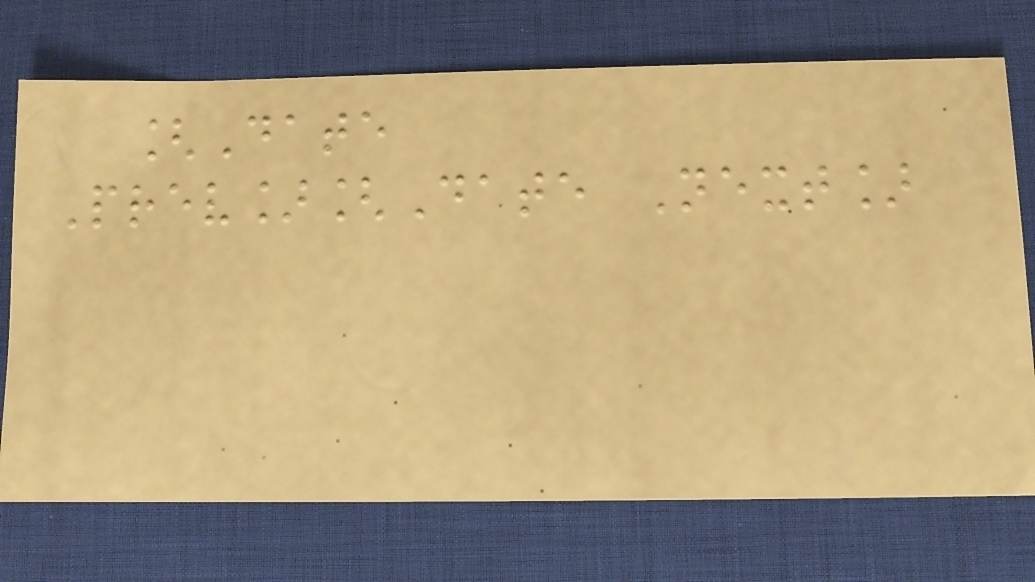[Date
Prev][Date Next]
